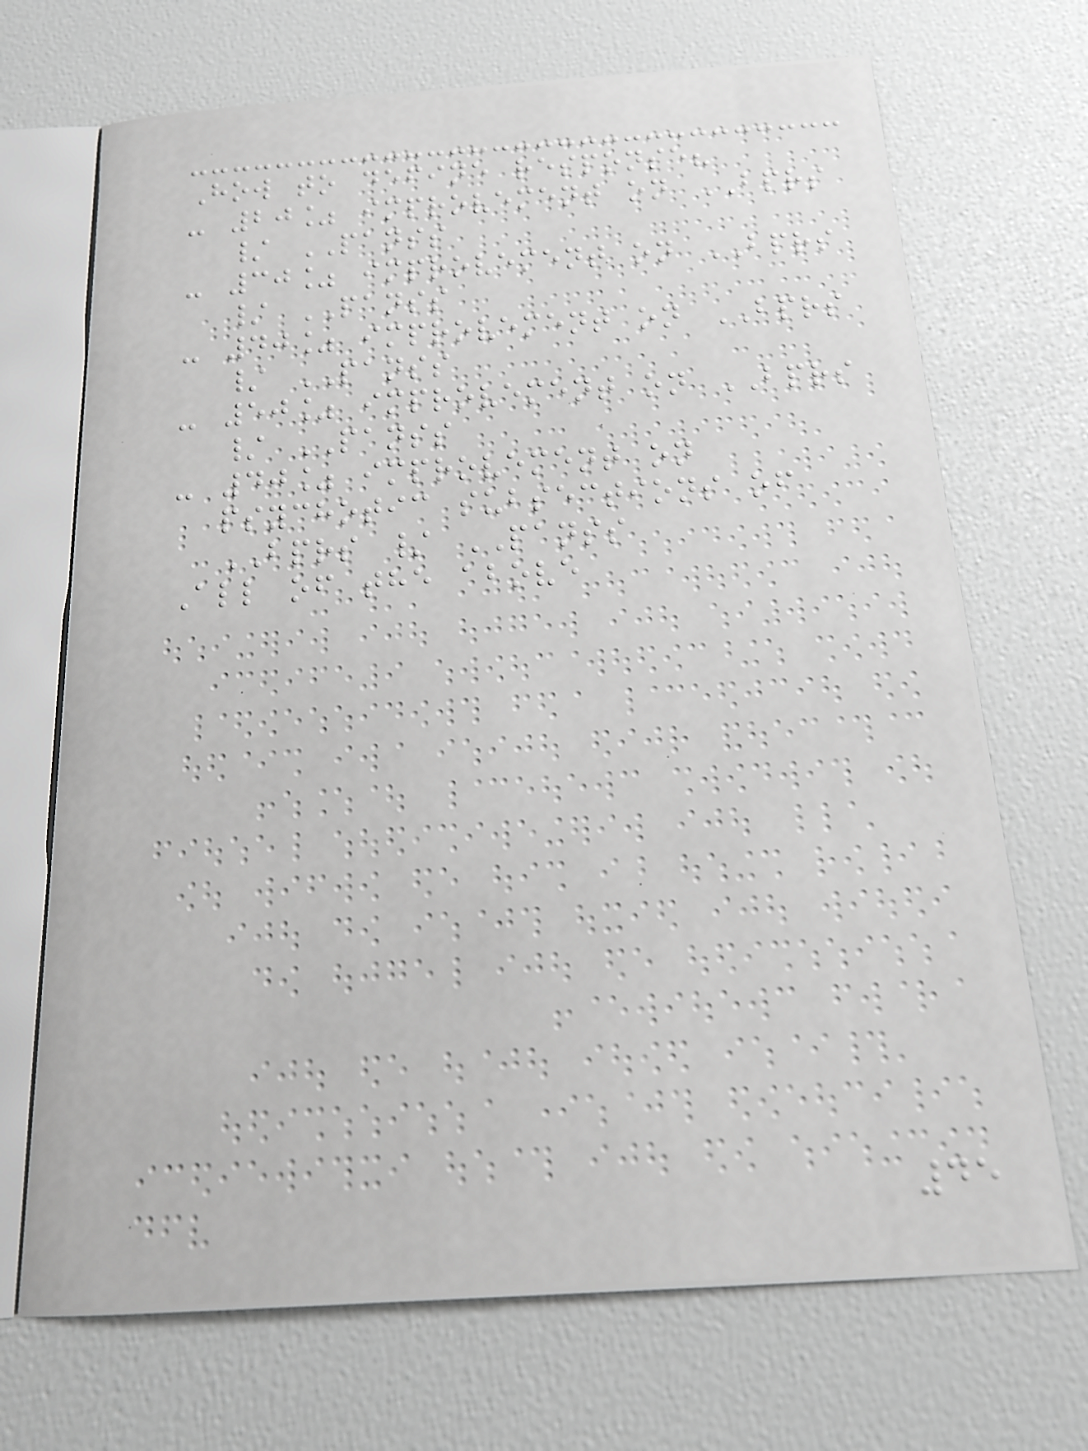How to define response?
- 20% improvement on BPRS
/ PANSS
- 30% improvement on BPRS
/ PANSS
- 40% improvement on BPRS
/ PANSS
- 50% improvement on BPRS
/ PANSS
- 40% improvement on
psychotic subsections of
BPRS / PANSS
All of the above
45
